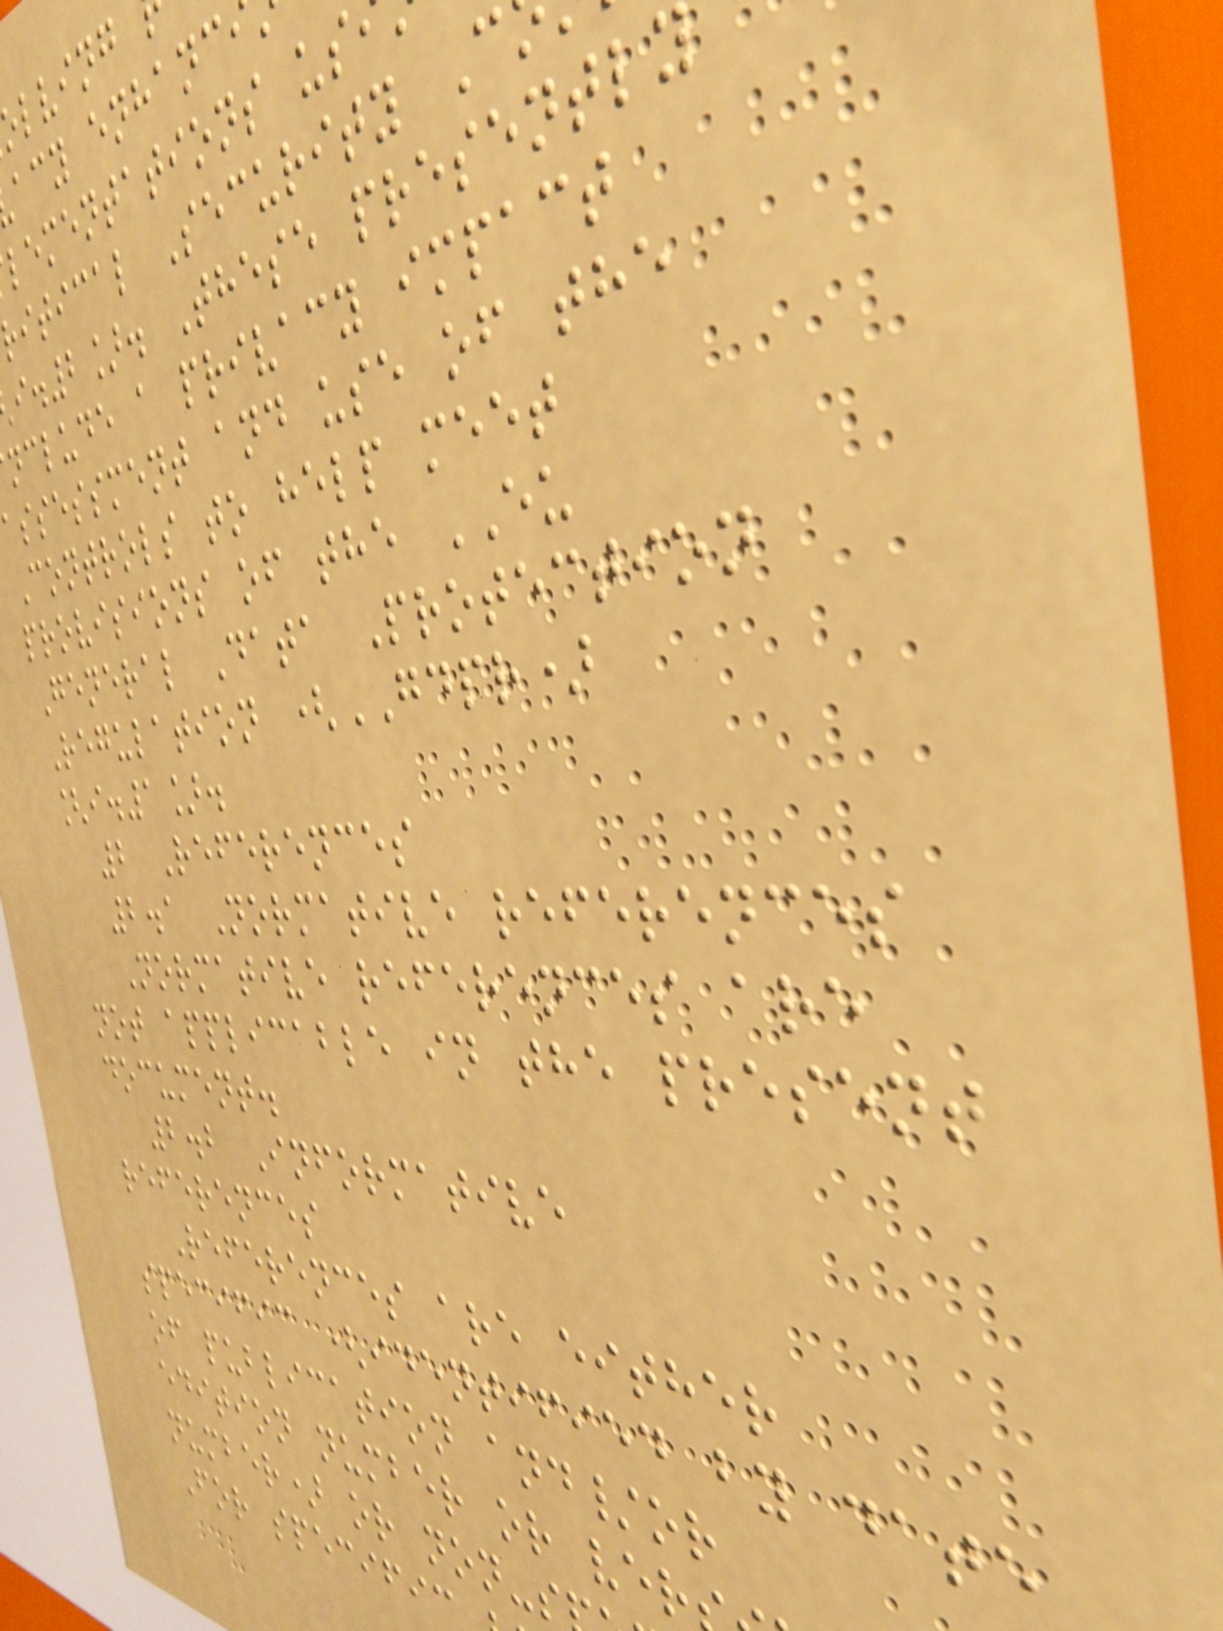acy enhanc
lementations us
ritical Security C
i.2]. These presently
nclude a privacy impact
assessment and use of the
Controls to help meet
provisions of the EU
General Data Protection
Regulation (GDPR)
[i.1].
2 References
2.1 Normative references
Normative references are
not applicable in the present
document.
2.2 Informative
references
References are either
specific (identified by date
of publication and/or
edition number or ver
number) or non-s
For specific
